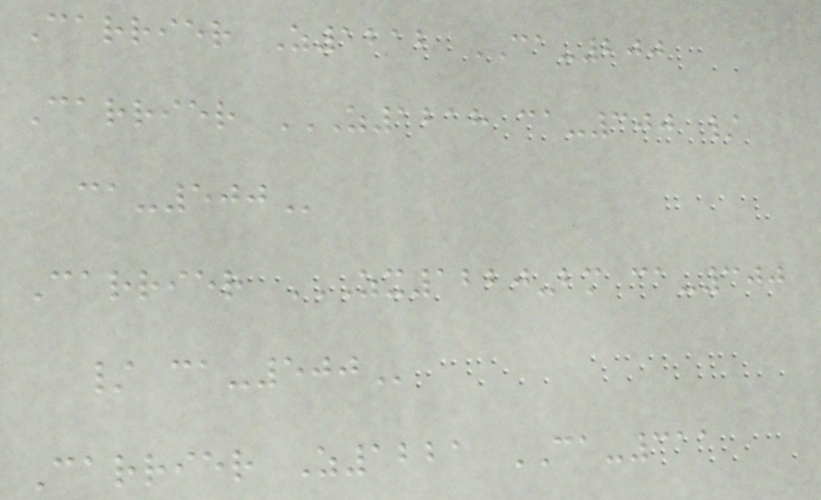Carrier Z1212 CA-200
Carrier Z1218 CA-300 /
CA-500
Carrier ZX1220-BM CA-300
/ CA-500
Carrier Z1221 CA-311
